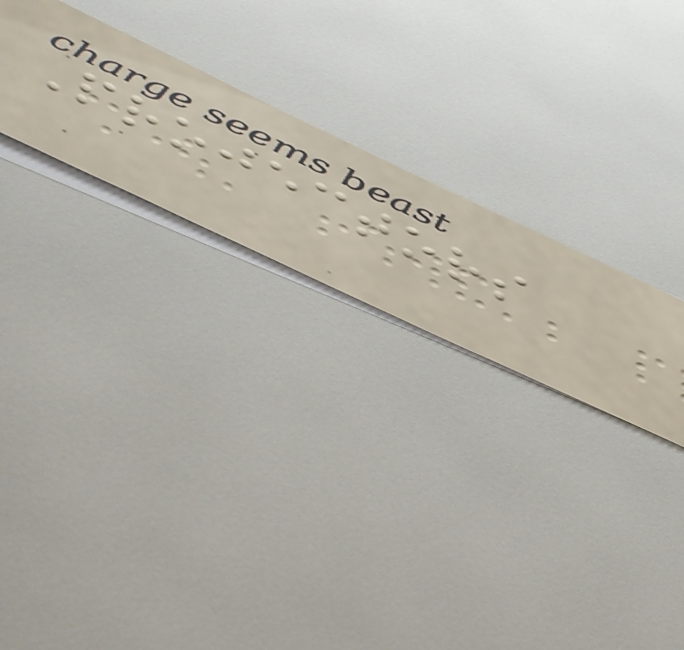Projectors
